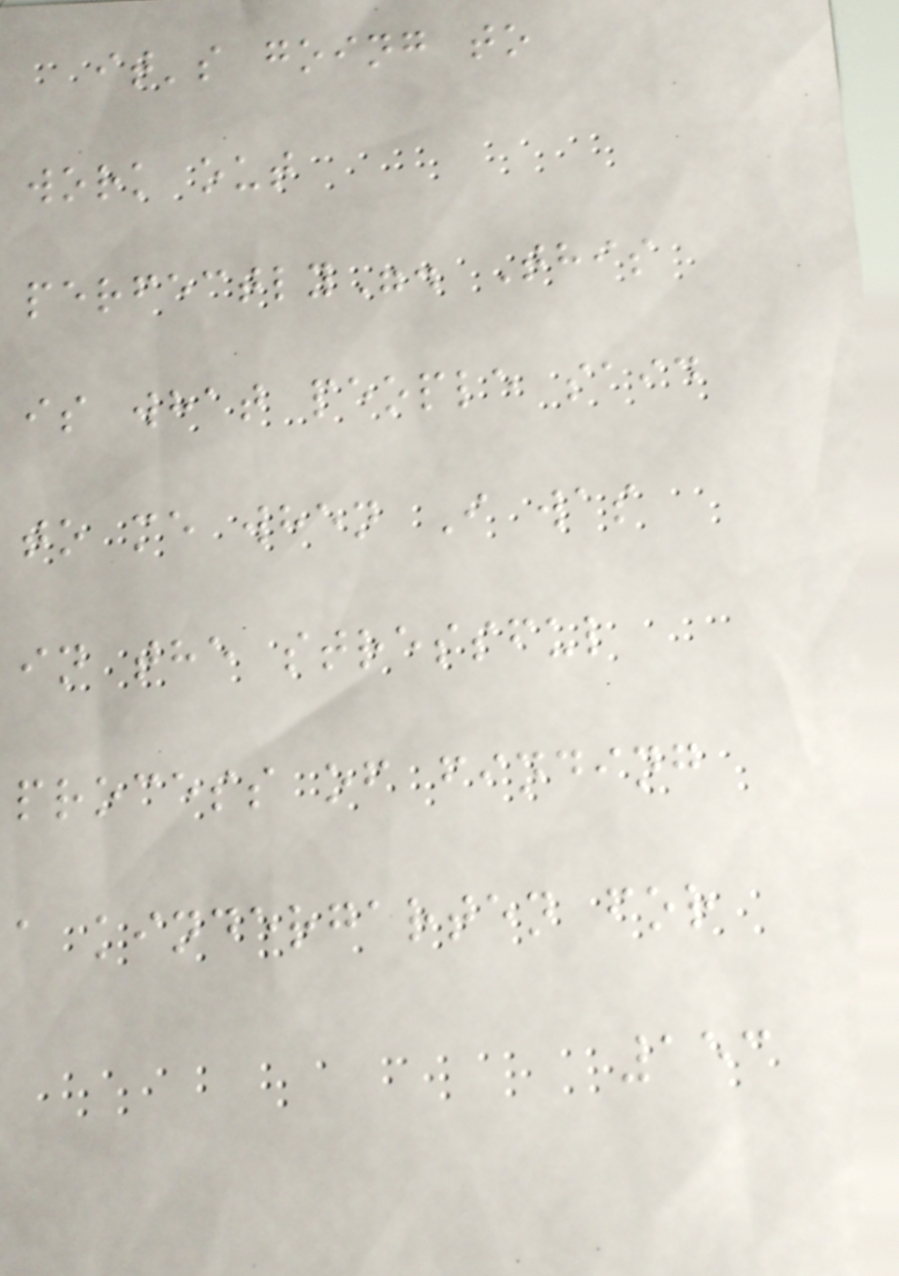it's going to
work out
perfectly". This
is what people said
to me when I was
in the stressful
process of finding
a kindergarten for
153
